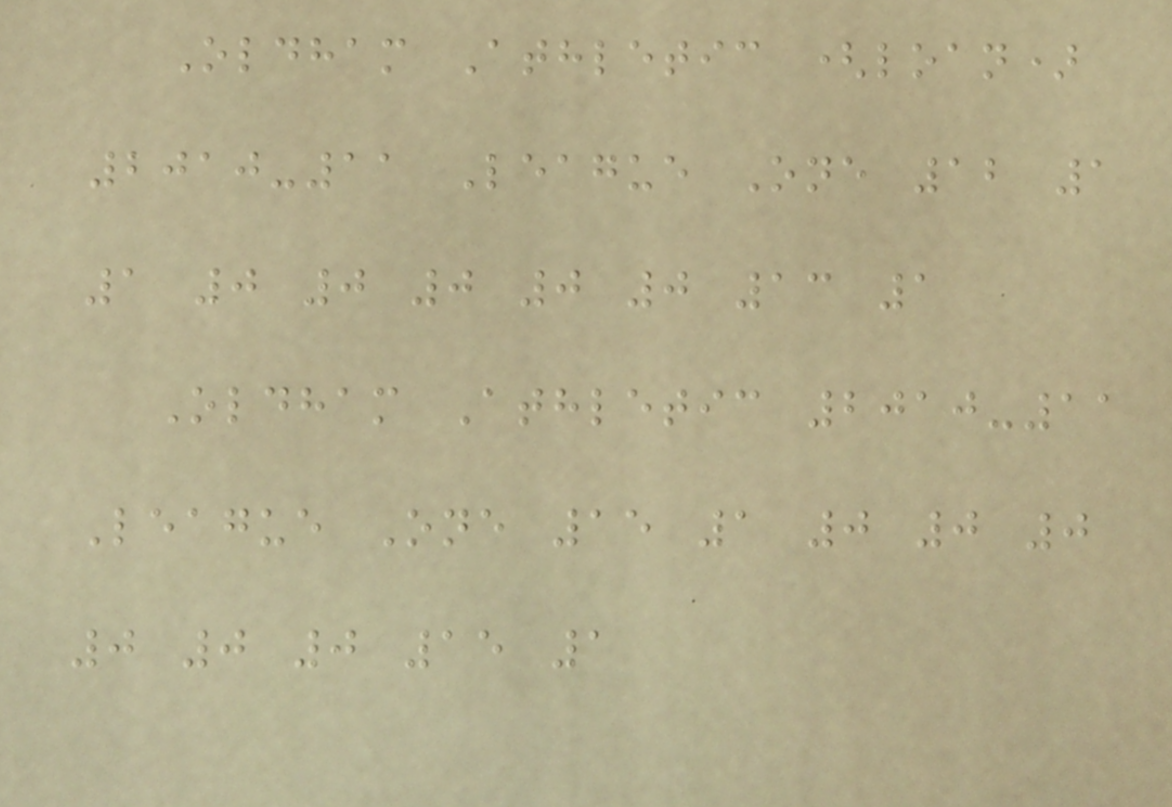Oldham Athletic (loan)
2010-11 League One 12 1
1 0 0 0 0 0 13 1
Oldham Athletic 2010-11
League One 15 1 0 0 0
0 0 0 15 1
